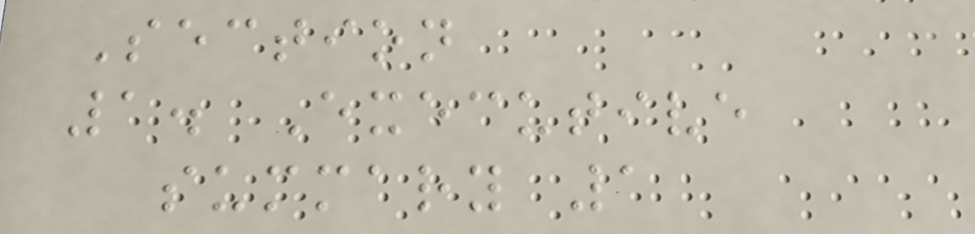Section
1. Executive
summary 1
